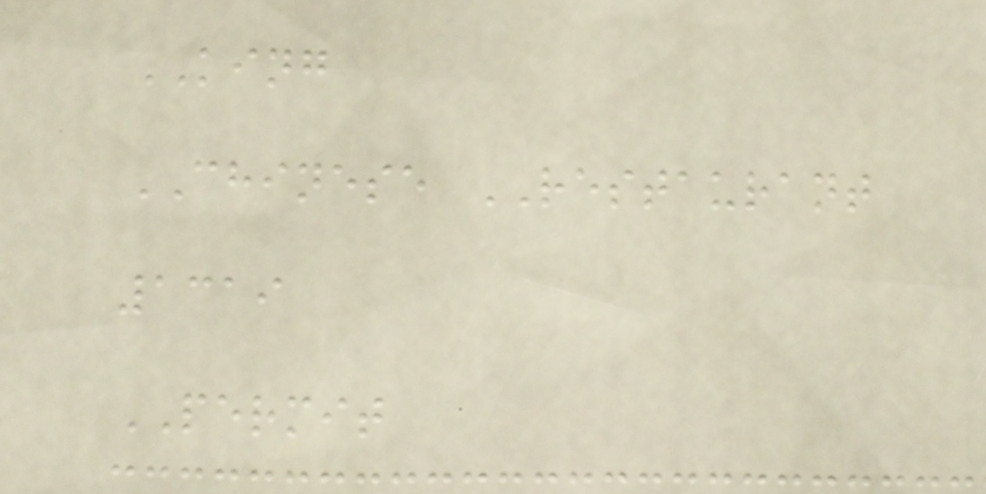KING
CHINESE RESTAURANT
1319
PERMIT
